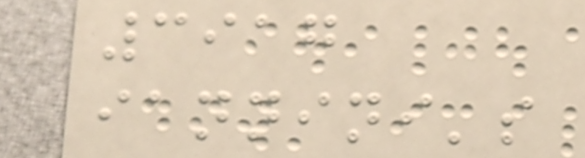3917
iannini's
